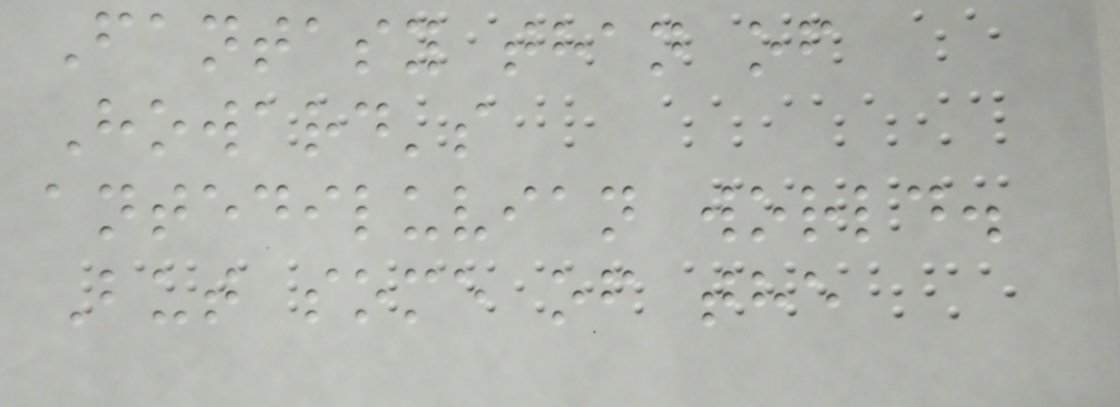Fantasy than of
Howard's
antediluvian world.
But some of the
